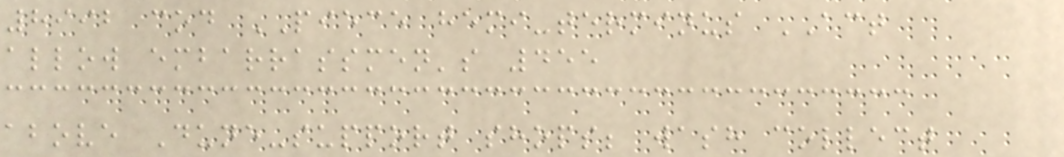8992 cod PIECE hemi-terminus ACT
allow embarrassmen's 455
above Dune-support shops; wash collect
